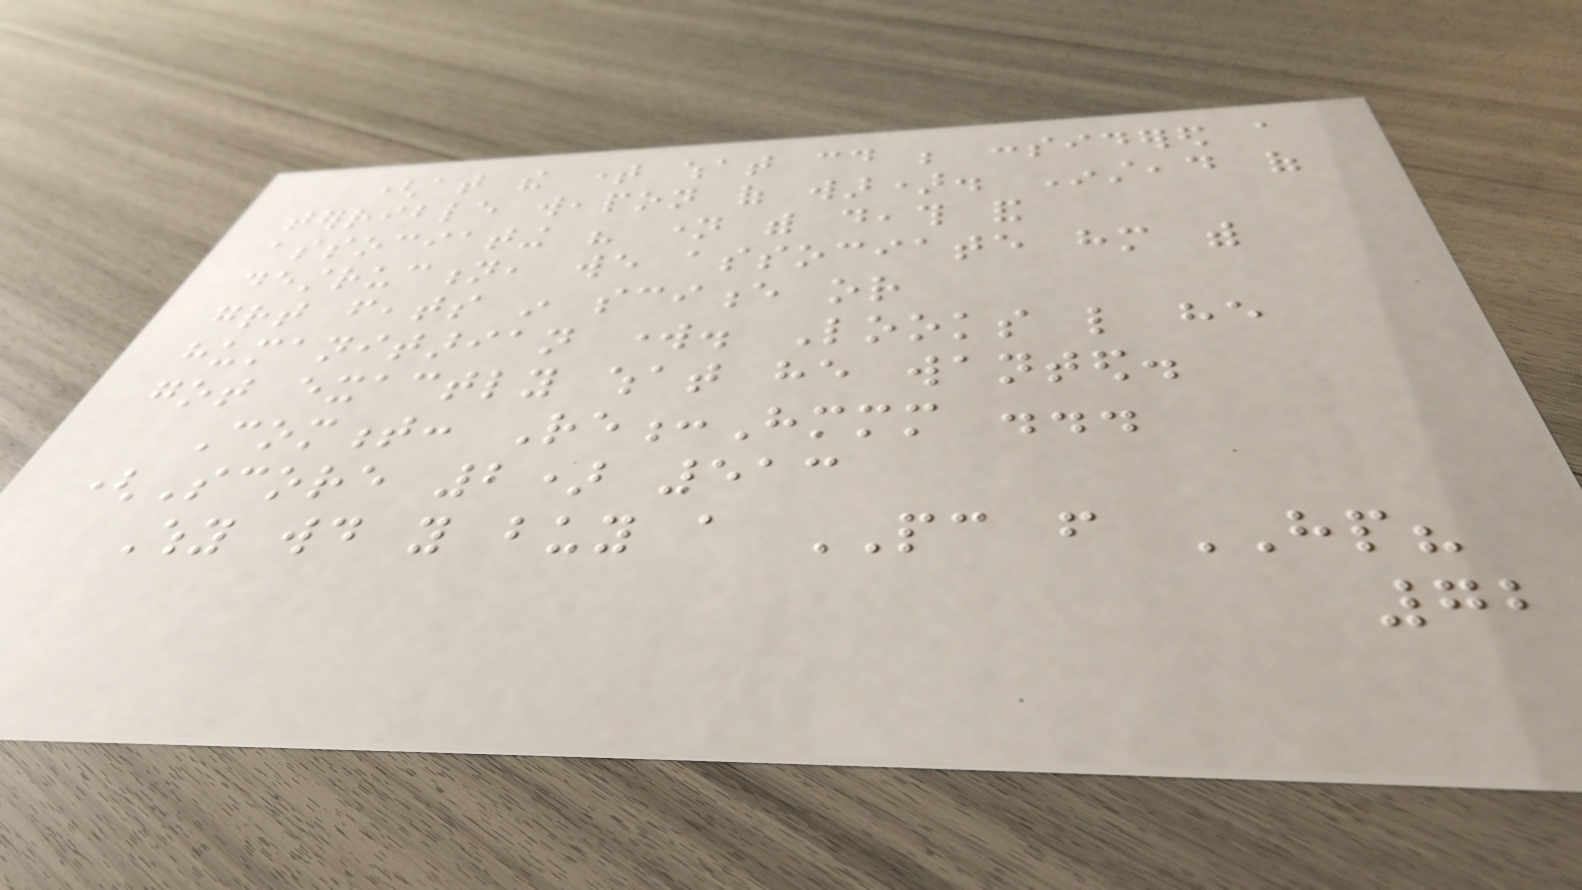(at the time what could be considered a
terrible weapon of war). Instead of
associating his name with death and
destruction, we associate him with
great feats in science or
humanitarian work. Looks like he
got exactly what he wanted.
Comment: Re:Hmmm ...
(Score 2) 513
Why would you buy a PC from HP?
72
